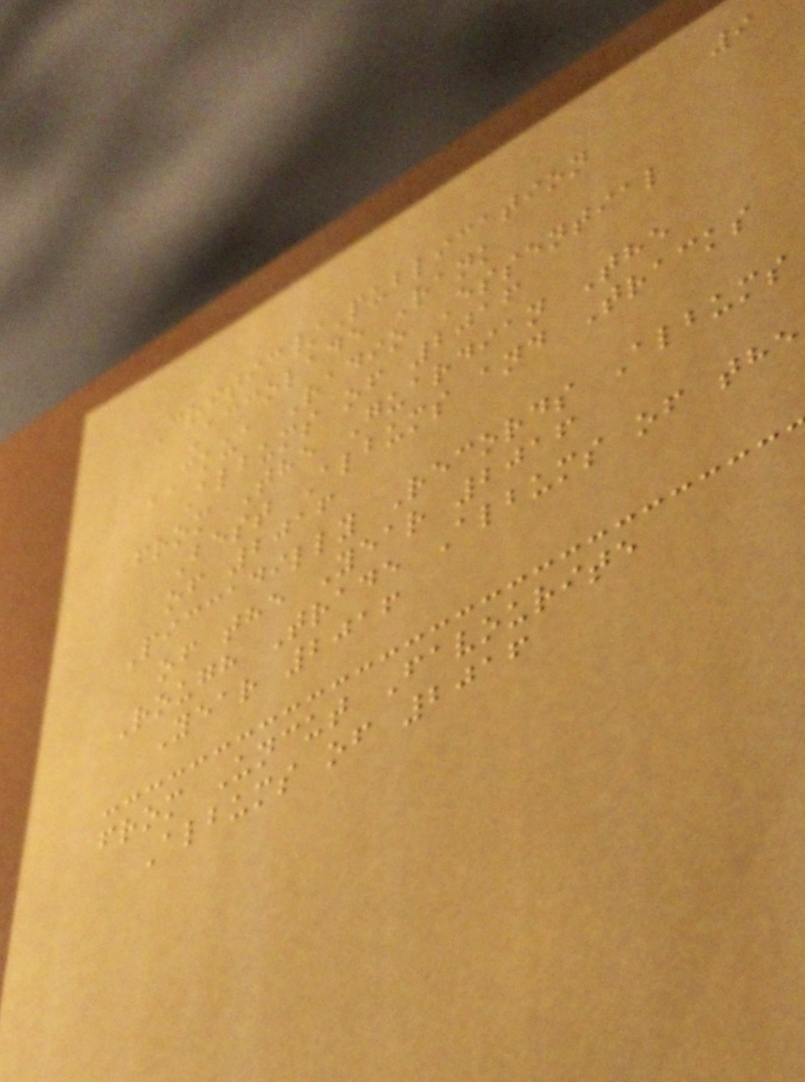9
Critic/Publication
Accolade Rank
CKUA Radio Essential
Albums of 2016
from The Guardian The
Best Albums and Tracks
of 2016
Piccadilly Records Albums
of the Year 2016
Rough Trade Albums of the
Year 2016
from Uncut Favourite
Albums of 2016
